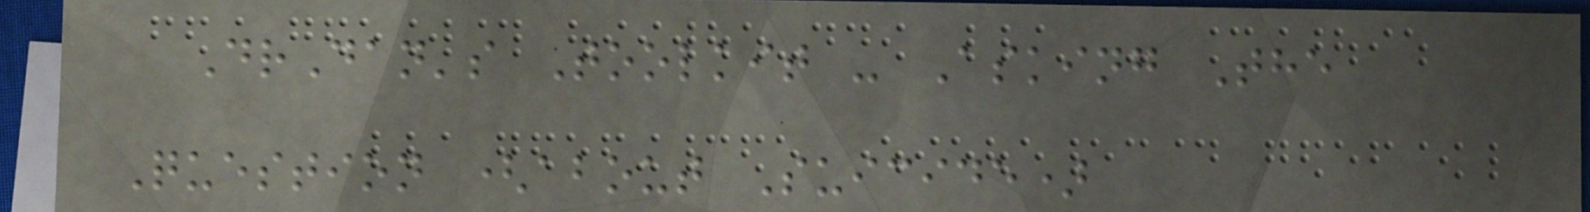DrDan's Toolkit - Asking The
Question (about Suicide)
